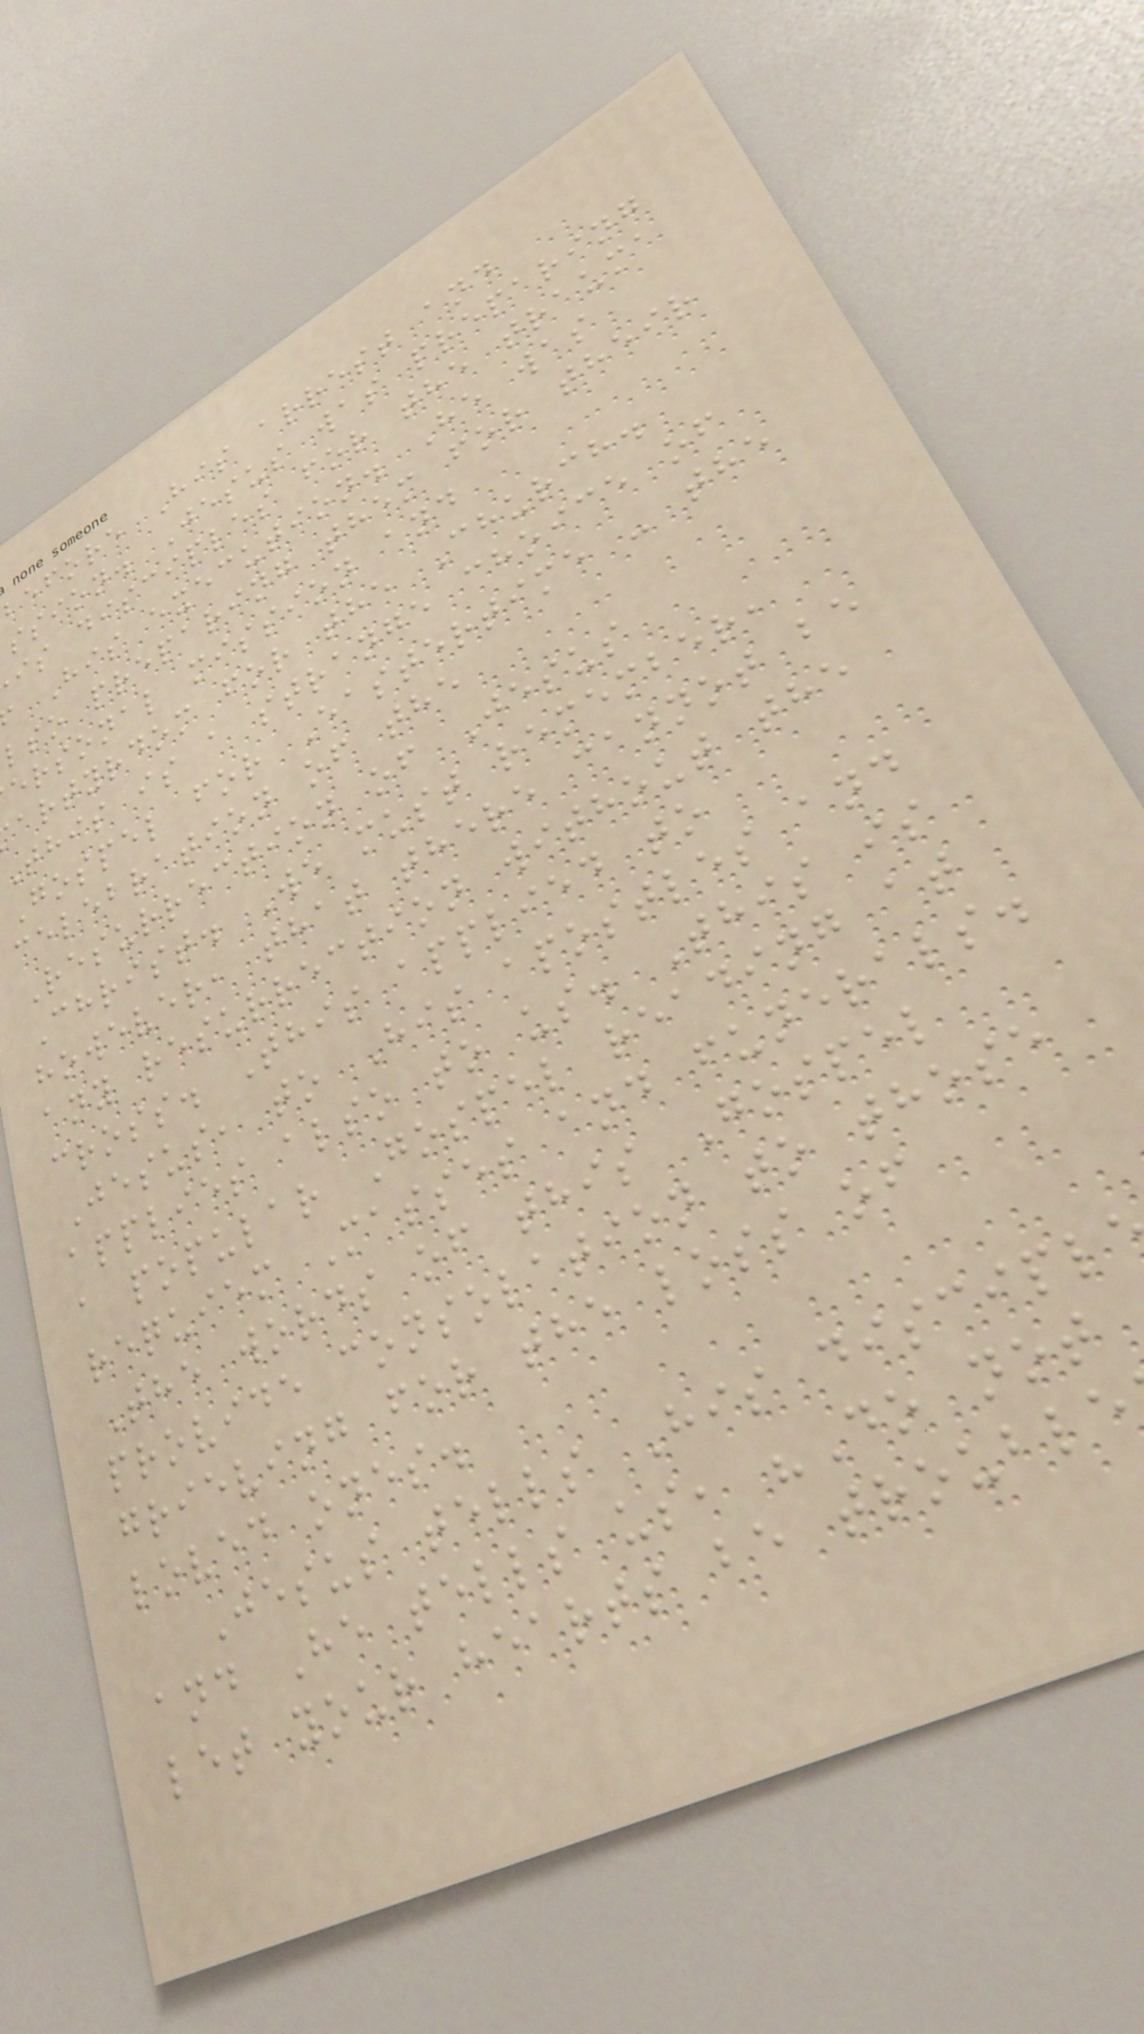before His arrest and
ssion. Jesus was preparing
is disciples for the trauma
His execution. He was
lso preparing them for their
ersonal mission and
artyrdom for the Church.
this is a strange choice of
Gospel for Eastertime - the
celebration of the
Resurrection of Jesus
Christ. We must remember,
however, that there cannot be
any resurrection without the
cross. This applied to
Jesus, to His apostles and
applies also to us. This is
a popular Gospel reading at
requiem Masses and funerals.
The words of this Gospel
provide consolation to those
grieving for the loss of
loved ones.
Jesus tells His discipl
and He tells us, "Do not
let your hearts be trouble
